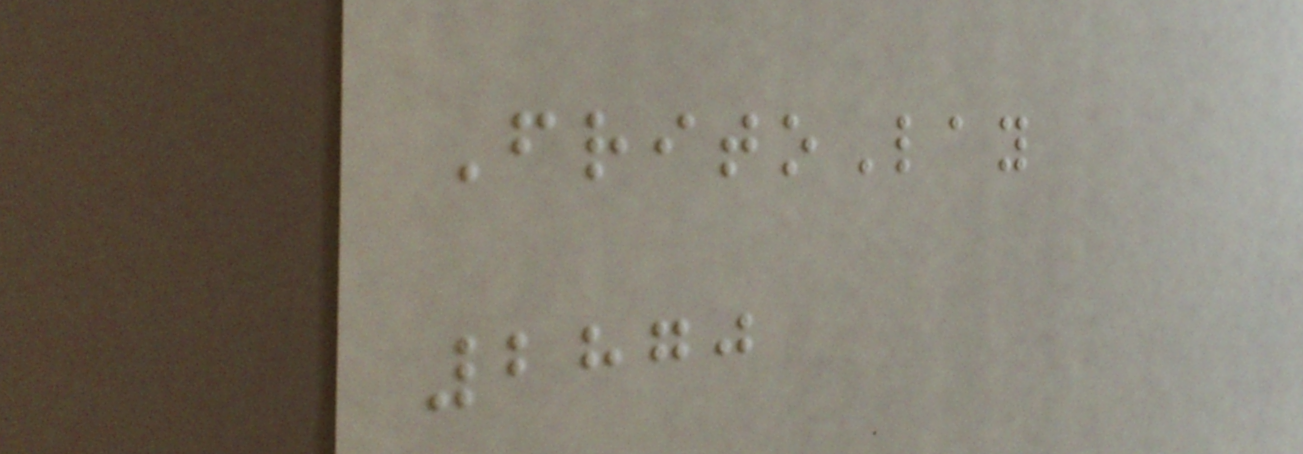FritoLay
2870
